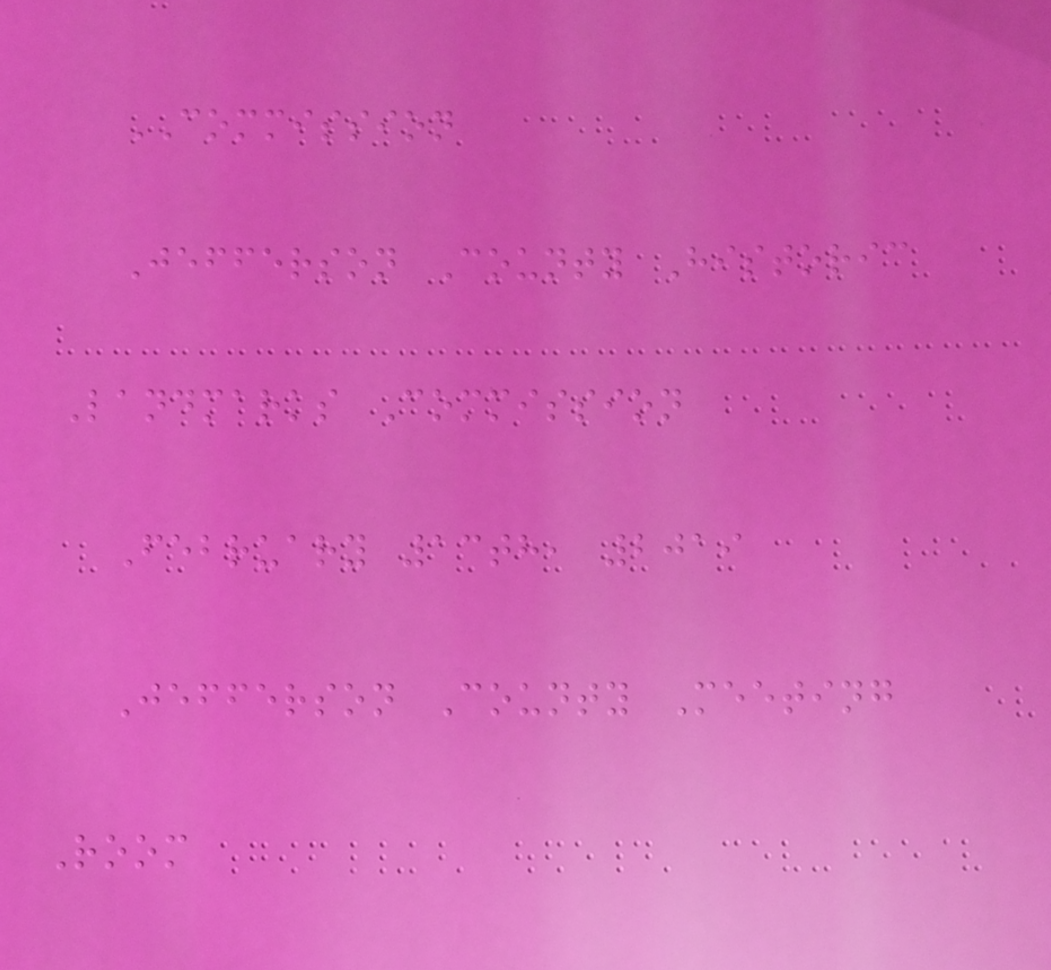COMMISSION
Jefferson County Historic
Landmarks Commission
February 13th, 2019
Jefferson County Meeting
Room
